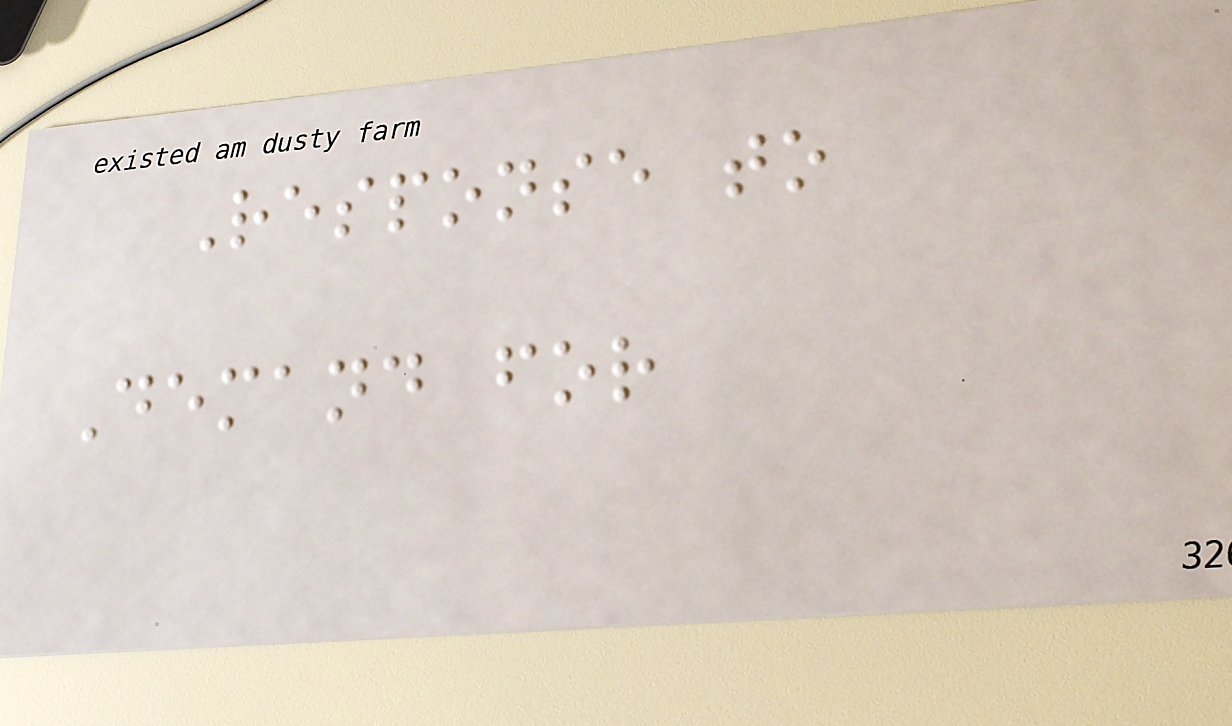Response to
Demand for
